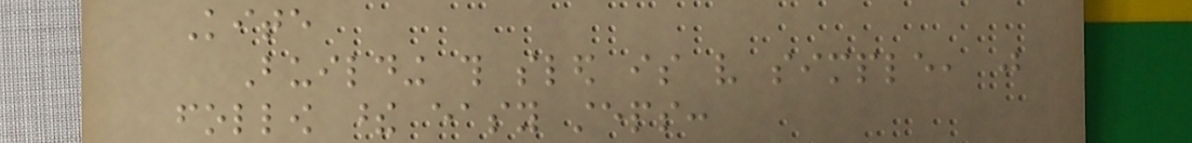Kite
Building this sled is very simple, just
follow these easy steps:
